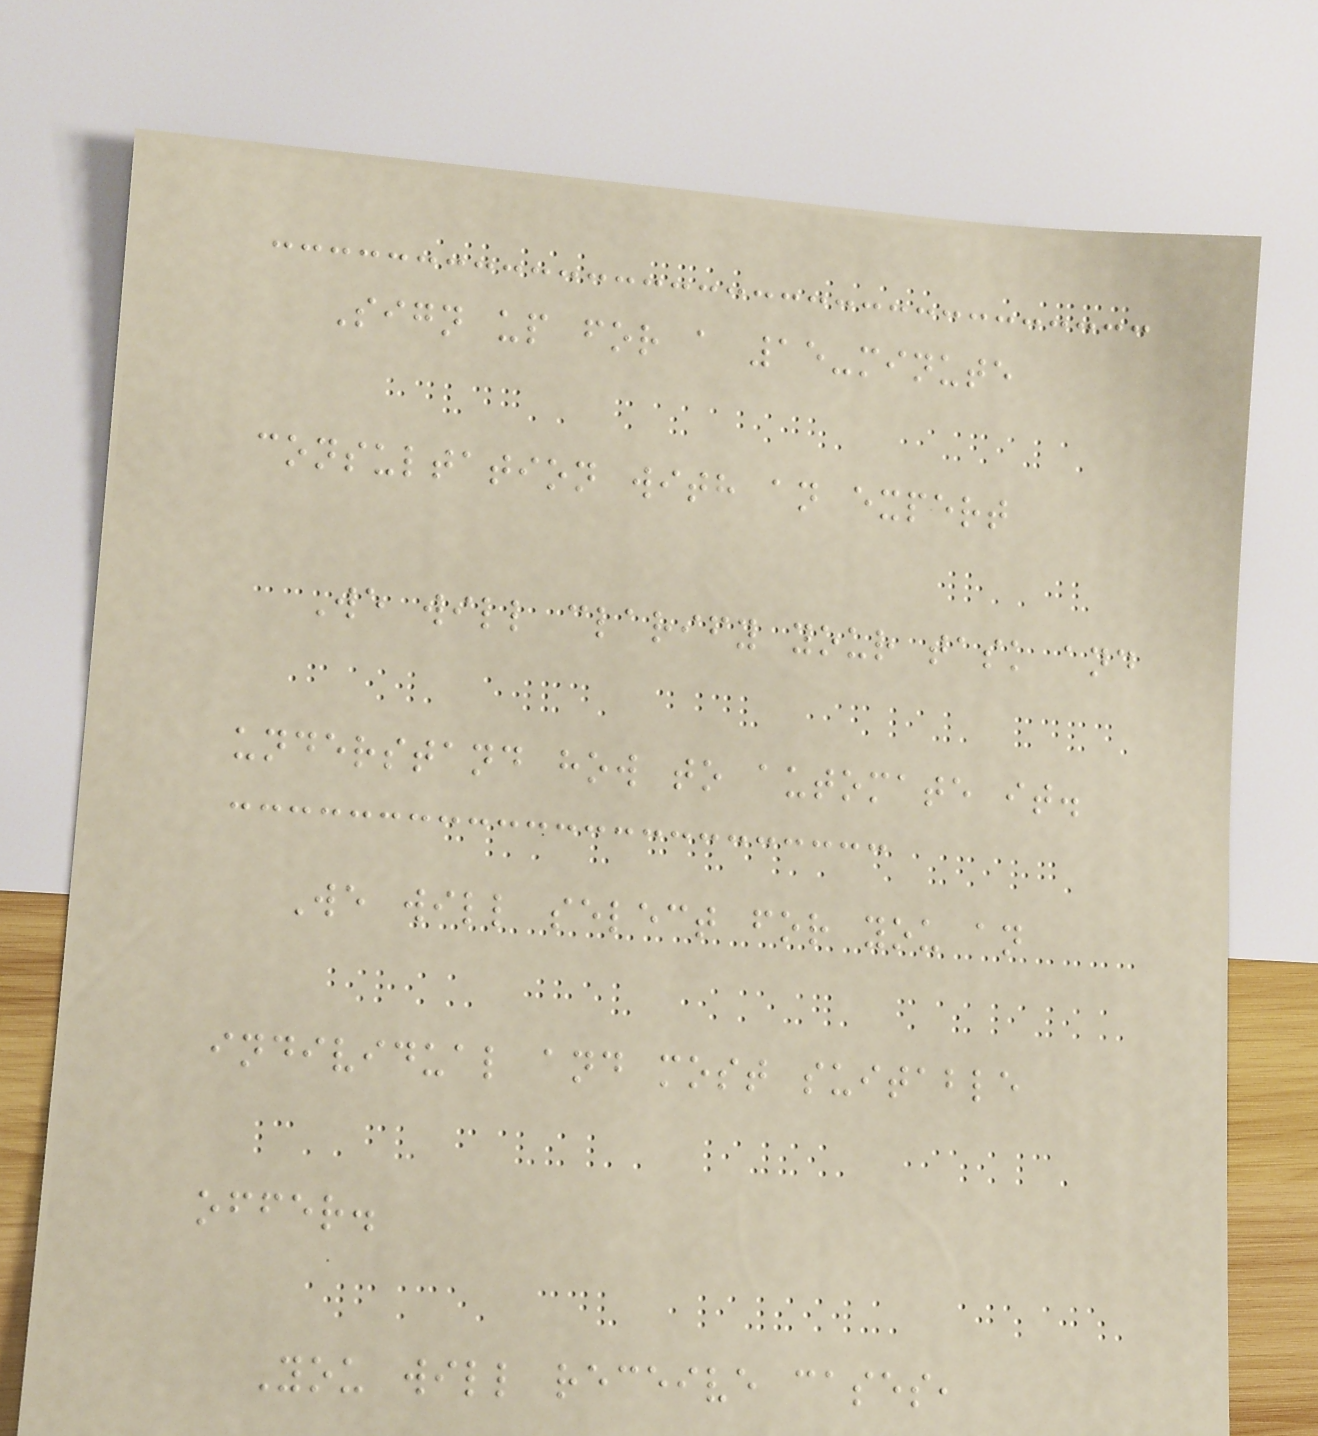Sign up for a 15-minute
consultation with an expert
We will clarify your task and
understand how to automate it.
We will select for you an
individual and most suitable
offer.
You will receive cases,
